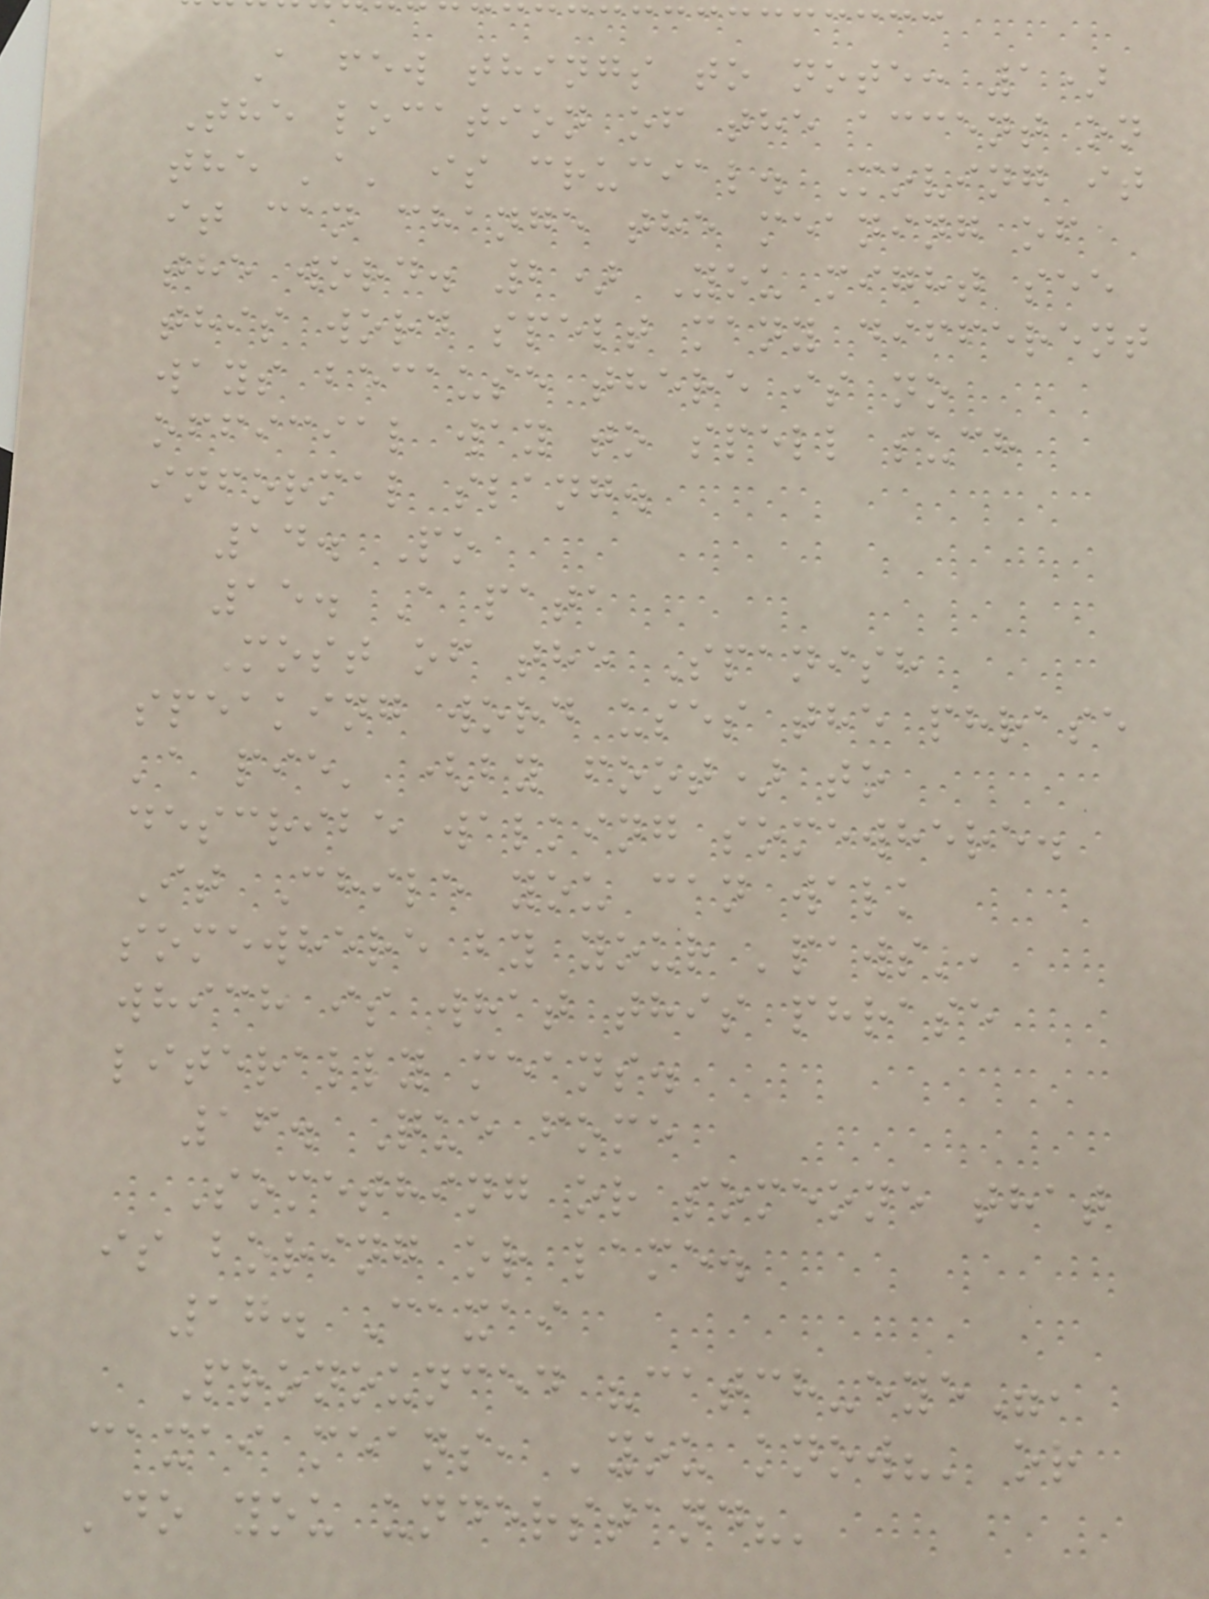A few things to note: 1)
The location of the accent on
the 'a' is crucial. Moving it
it can change the meaning of
the word. 2) You might see
this word spelt many different
ways because there is no
official way to spell such
informal slang.
14. Po
15. A pata
Most of the Spanish
speaking word uses the phrase
'a pie' (by foot) to
describe walking somewhere.
It Chile you can walk
somewhere by your 'paws',
which is what this phrase
literally means.
16. Que fome
Something or someone that
is boring or lame.
17. Caxai
Pronounced "catch-eye",
caxai means, 'you know?' or
'do you understand?'
